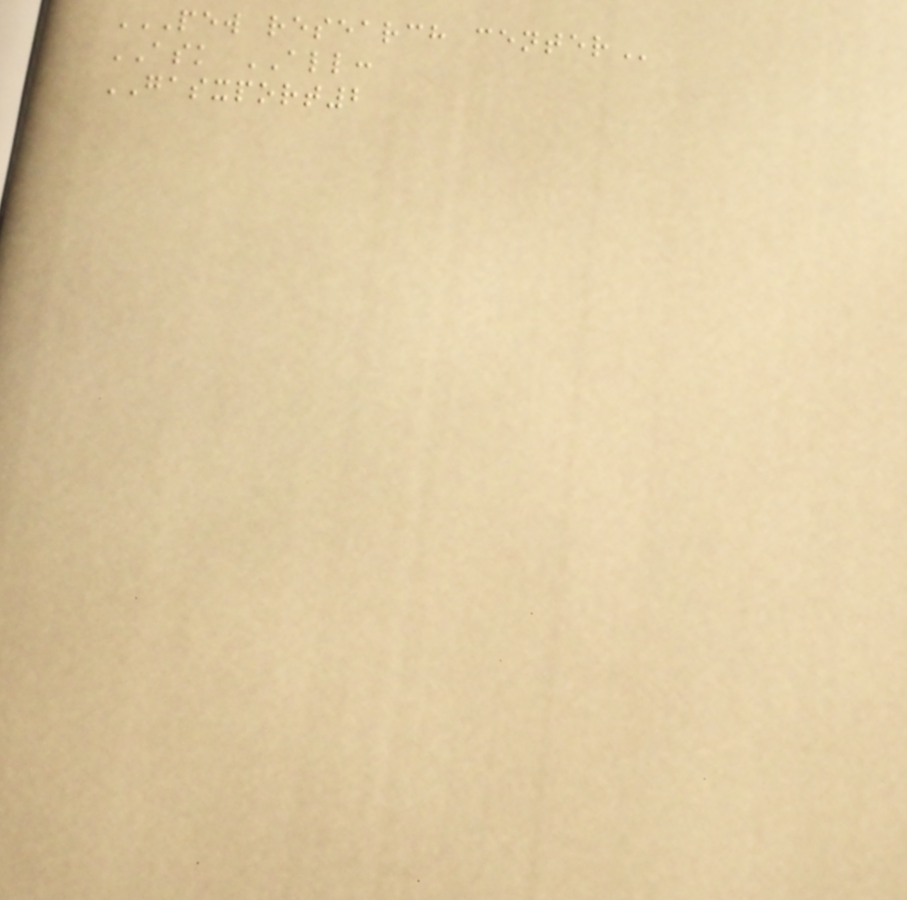PEW RESEARCH CENTER
ASK ALL:
GASXPORT2
